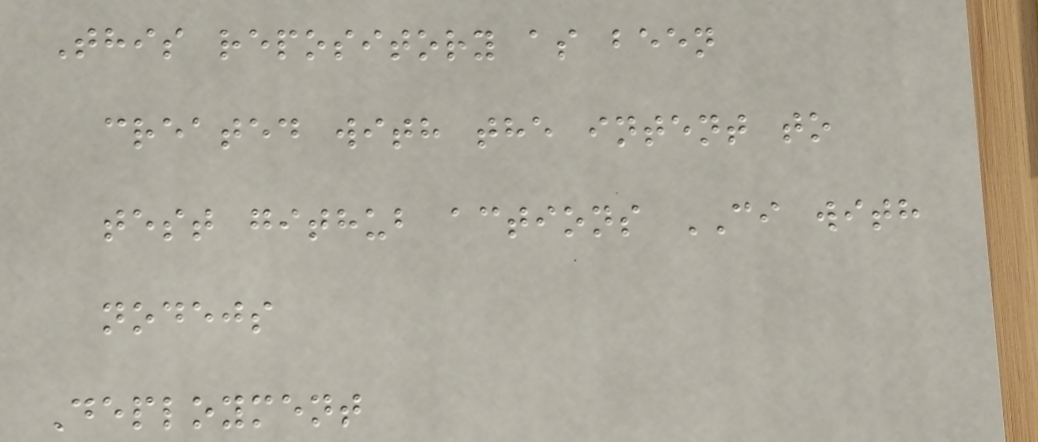This repository as been
created with the intent to
test github actions CI with
nodejs
Deployment
